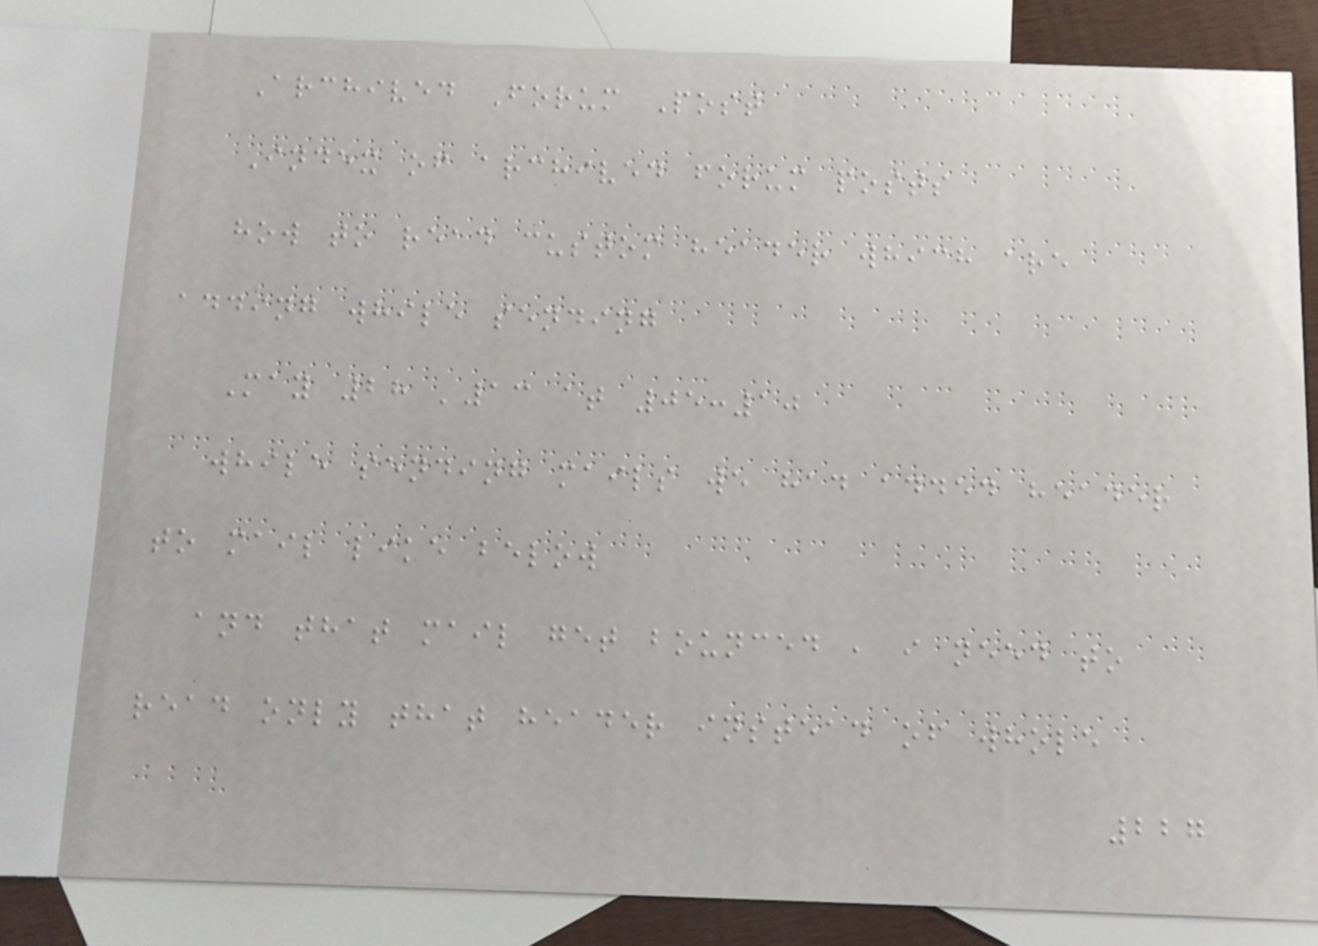Archived Forum Post
Index of archived forum posts
how to read custom header which are
adding while sending
May 28 '13 at 05:10
while sending mails we had added header
to mail like below
and that mail get bounced , i need to
read only that header instead of whole
227
